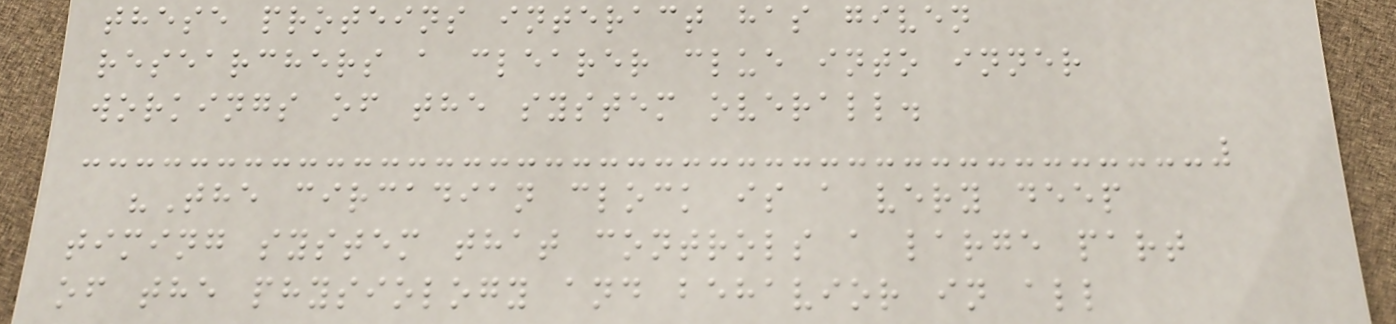these proteins interact has given
researchers a clearer clue into inner
workings of the system overall.
"The circadian clock is a very deep
timing system that controls a large part
of the physiology and behavior in all
